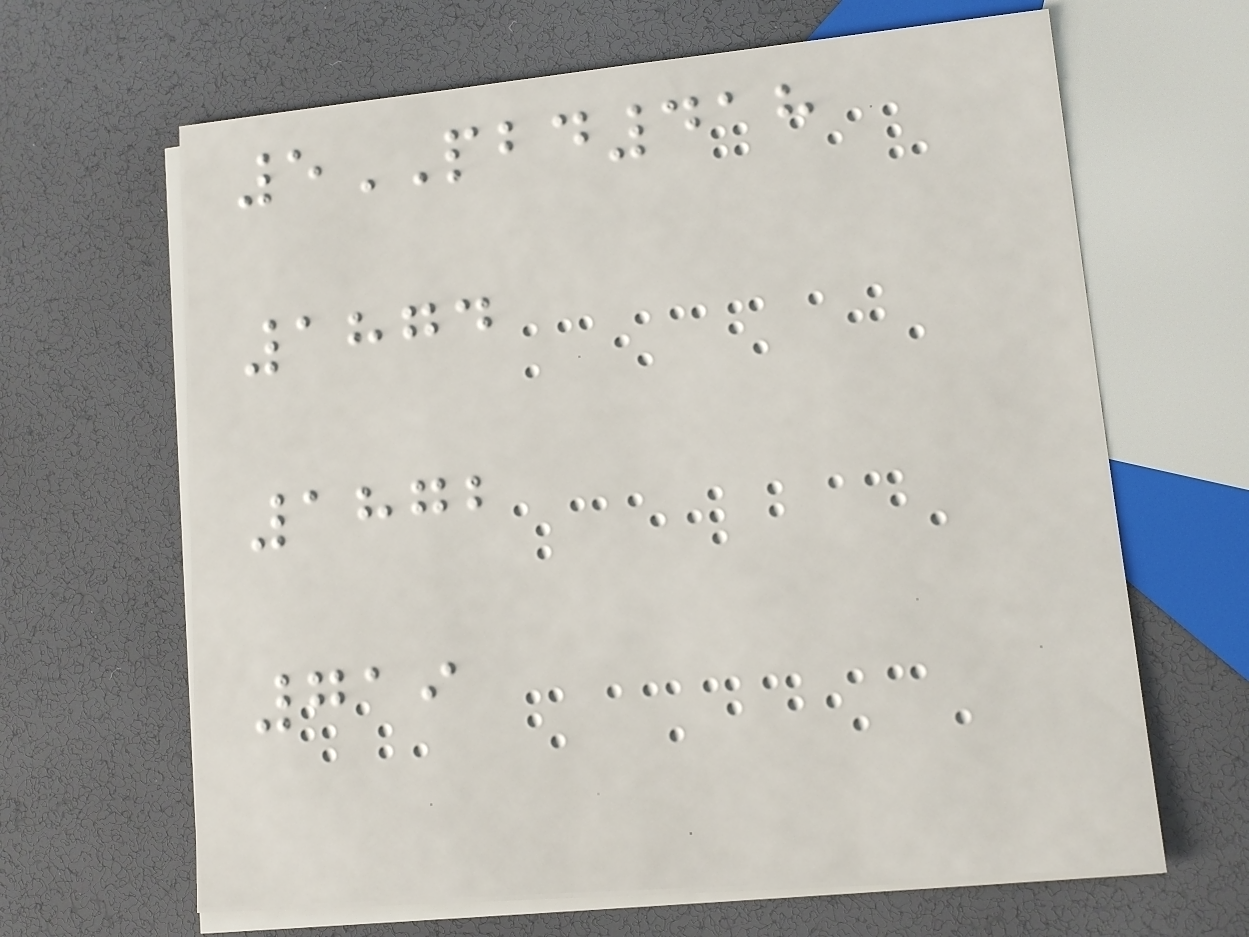5PBD418
1874
1872
719
